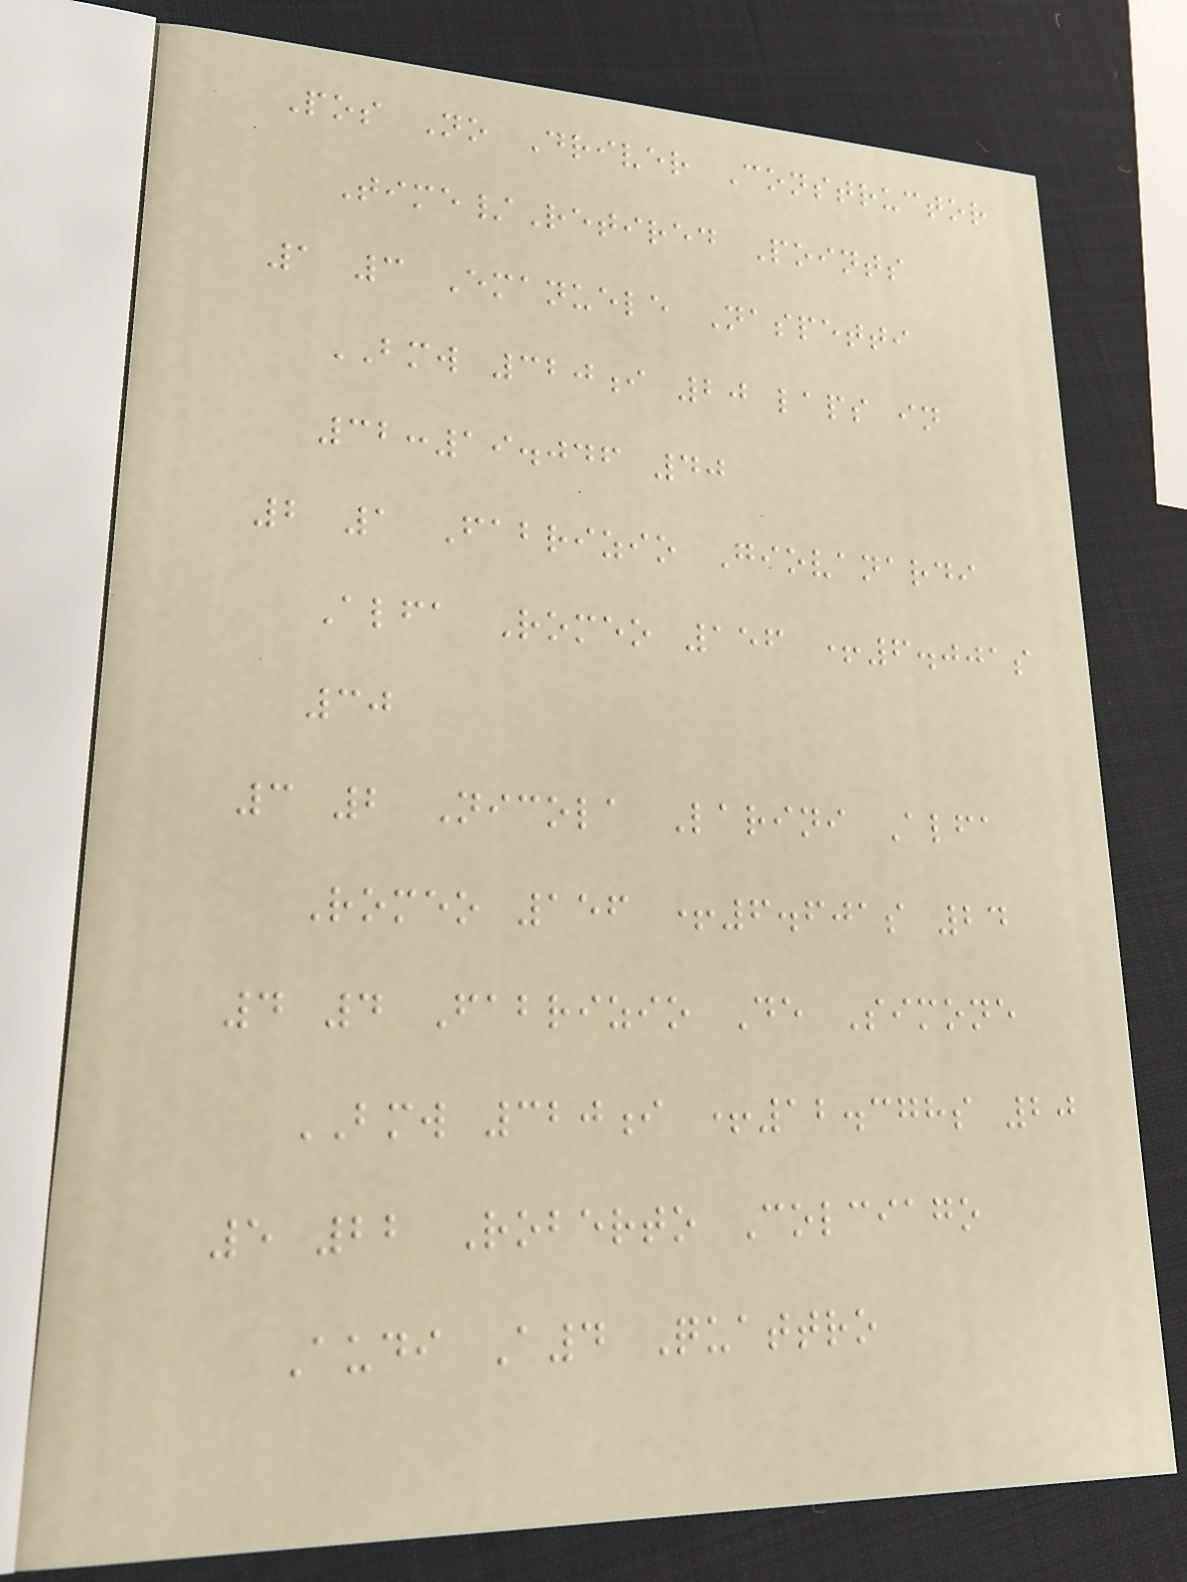Pos No Driver Constructor
Time/Retired Points
1 3 Emanuele Naspetti
BMW 320i 20 laps in
32:19.046 40
2 1 Fabrizio Giovanardi
Alfa Romeo 156 +6.001s
30
3 2 Nicola Larini Alfa
Romeo 156 +6.601s 24
4 4 Fabrizio De Simone
BMW 320i +12.378s 20
5 22 Roberto Colciago
Audi A4 Quattro
